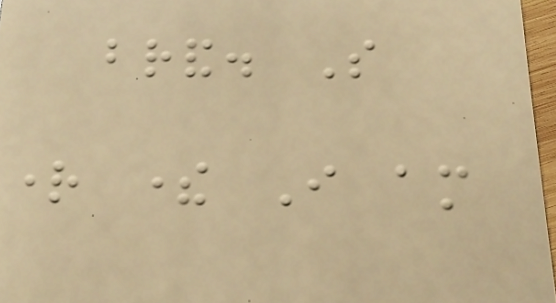brand. So
right there I am
